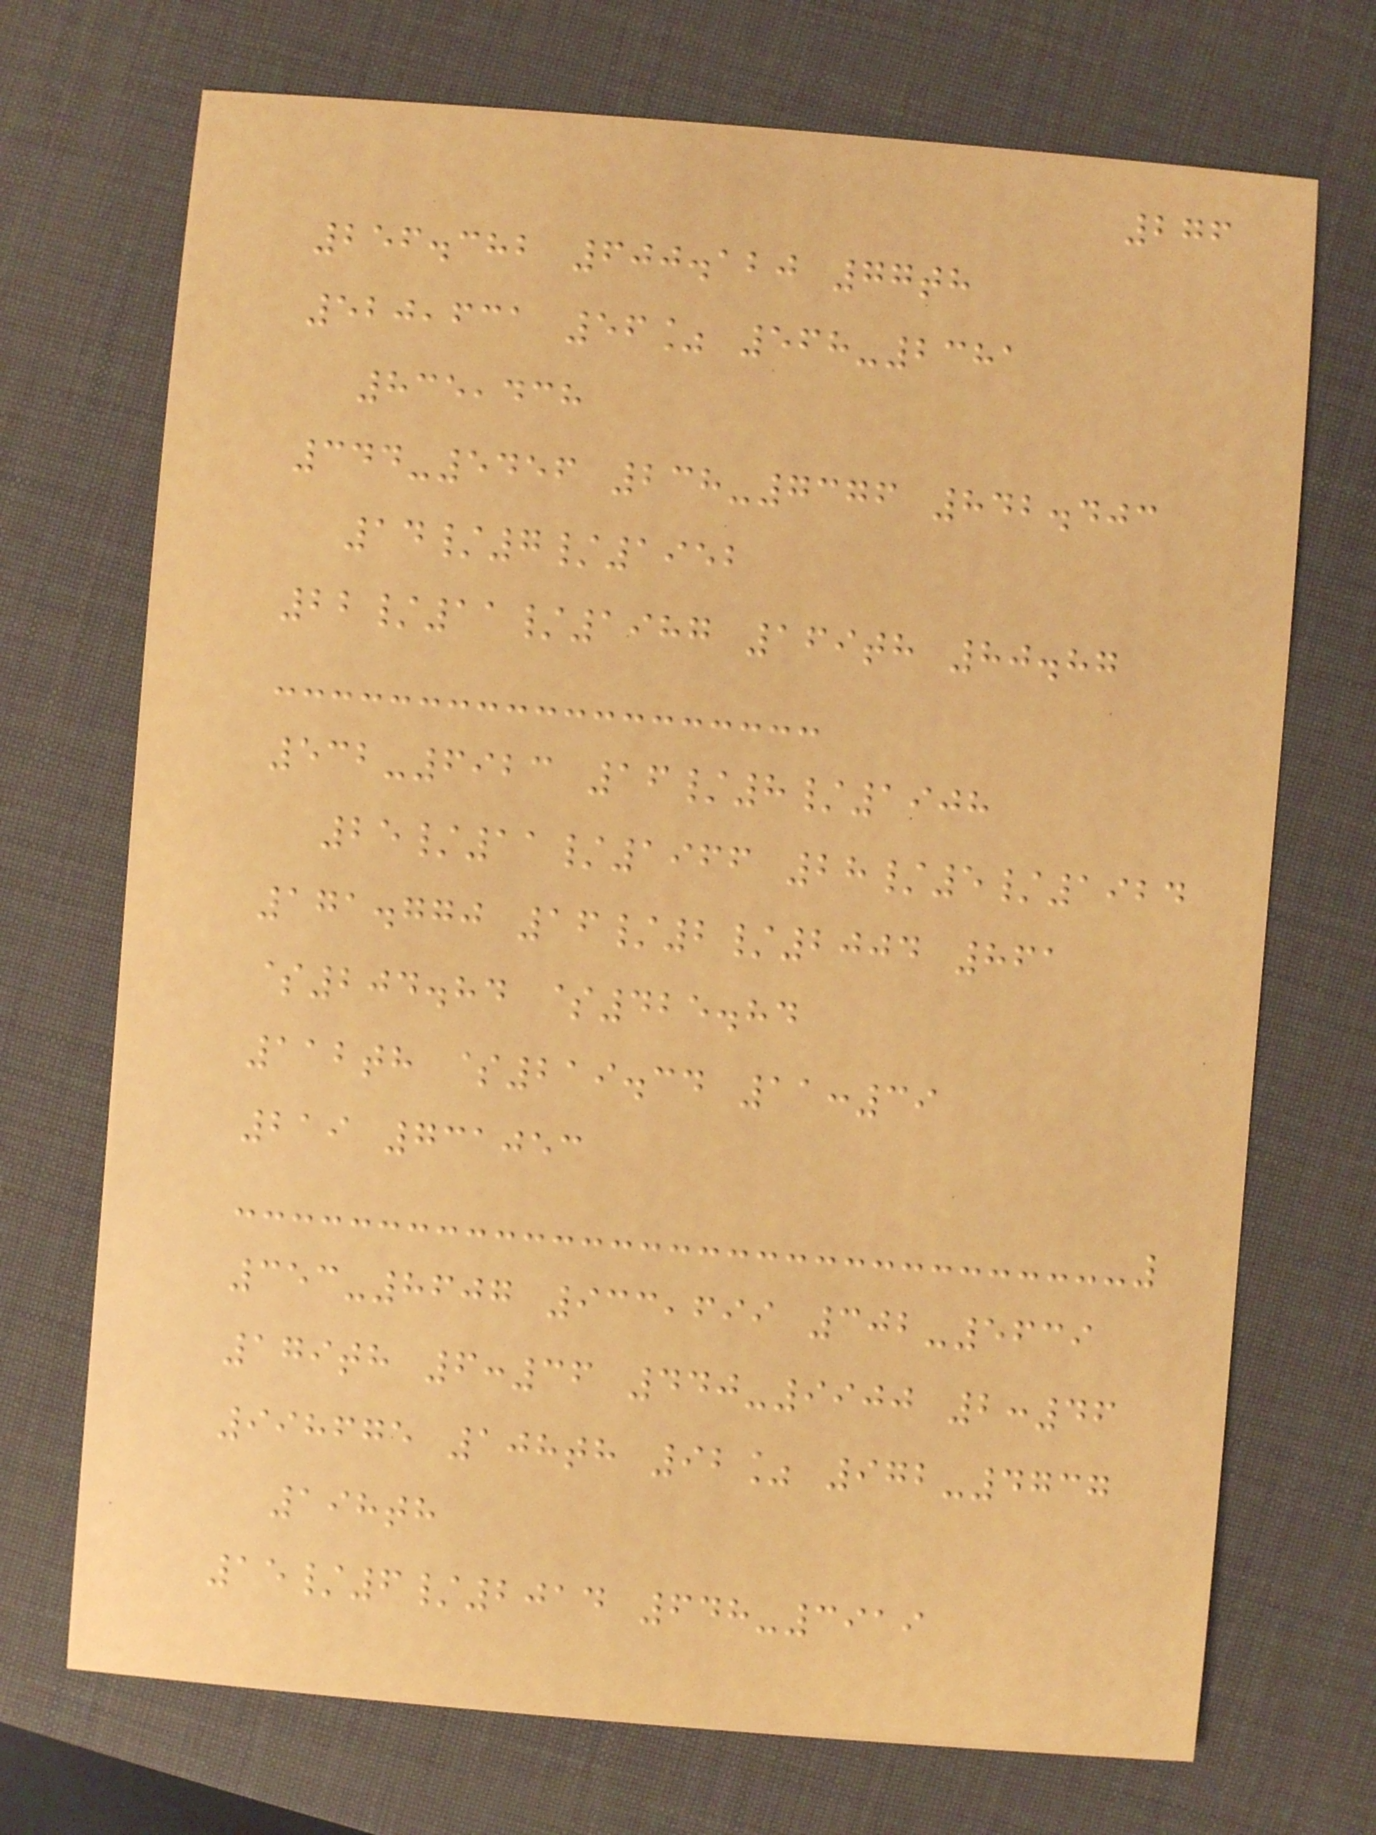276
256.382 600.120 77th
520,631 56% 568-2381
835,438
344-5456 238-7376 842.403
14/7/1952
22/11/1987 169th 80.87
532-6923 16/8/1908
25/11/1966 28/5/1924
171.770 16/2/2004 861
$204.84 $425.84
112th $219.34 11:39
219 731053
353-8607 933,699 302-5639
179th 6:36 440-9900 2:46
998675 108th 92% 972-4737
198th
15/6/2014 648-3919
